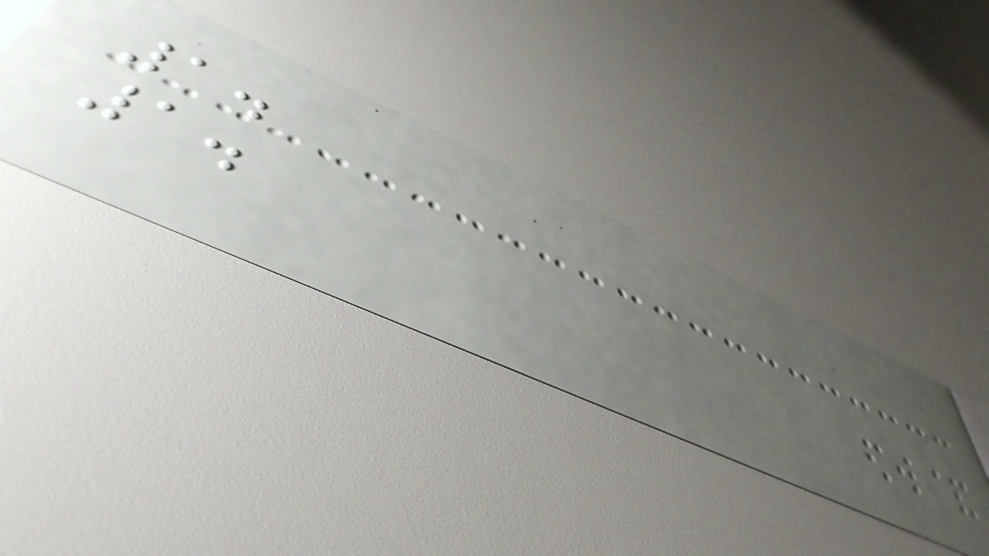1.
1.
